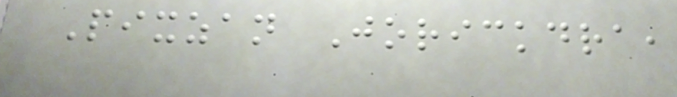Pixzan Jorickdra,
